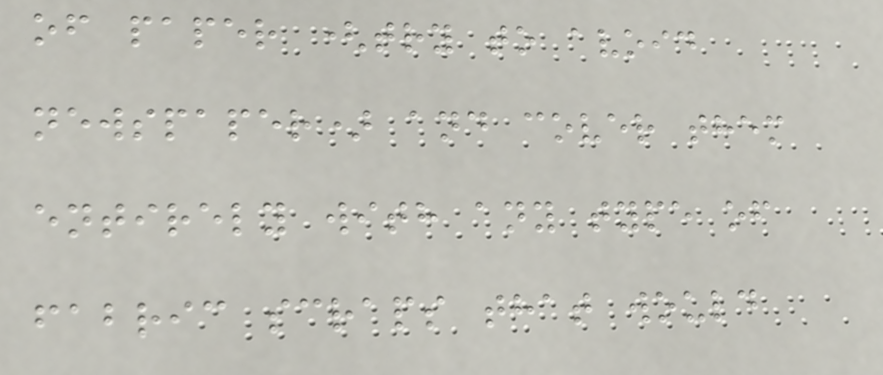of paper (try to avoid
newspaper) and cover them
entirely with any type of
fabric scraps that would
